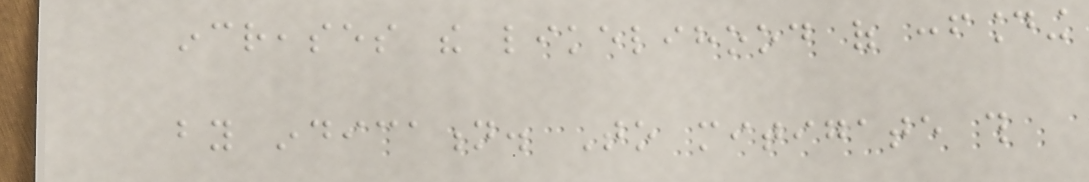increases the likelihood of confounding
by indication. To mitigate this
